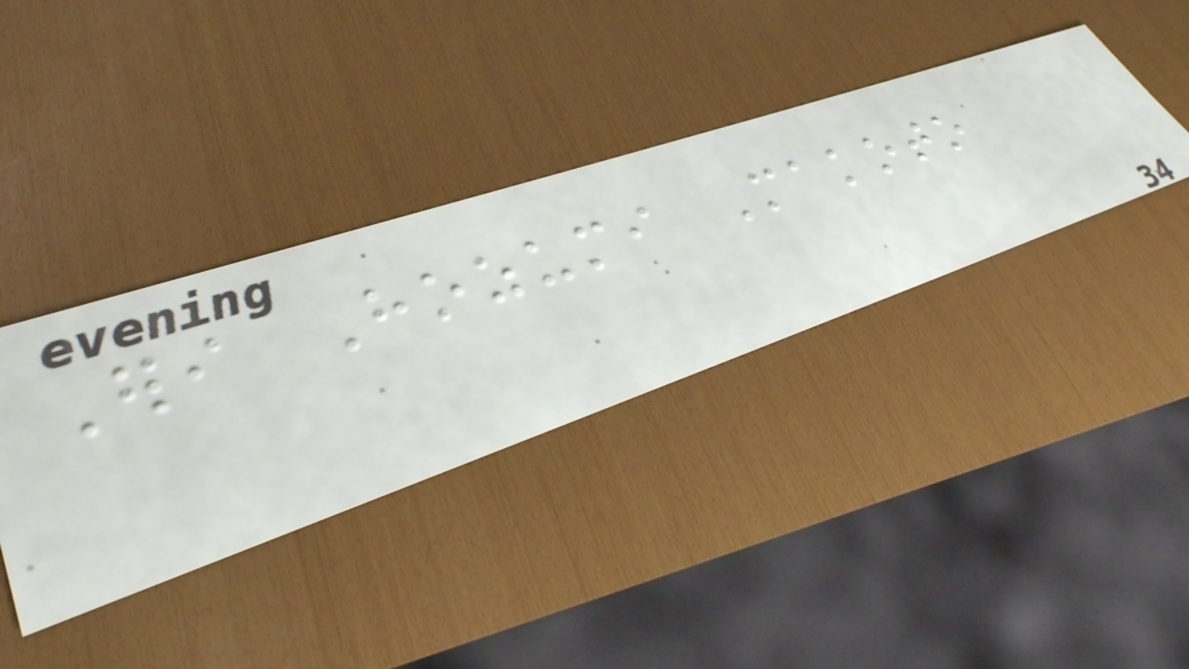Eri Hozumi Makoto
